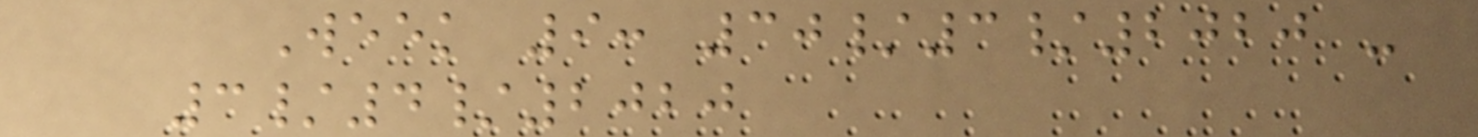Week 9: 30/3/2020 -
3/4/2020
